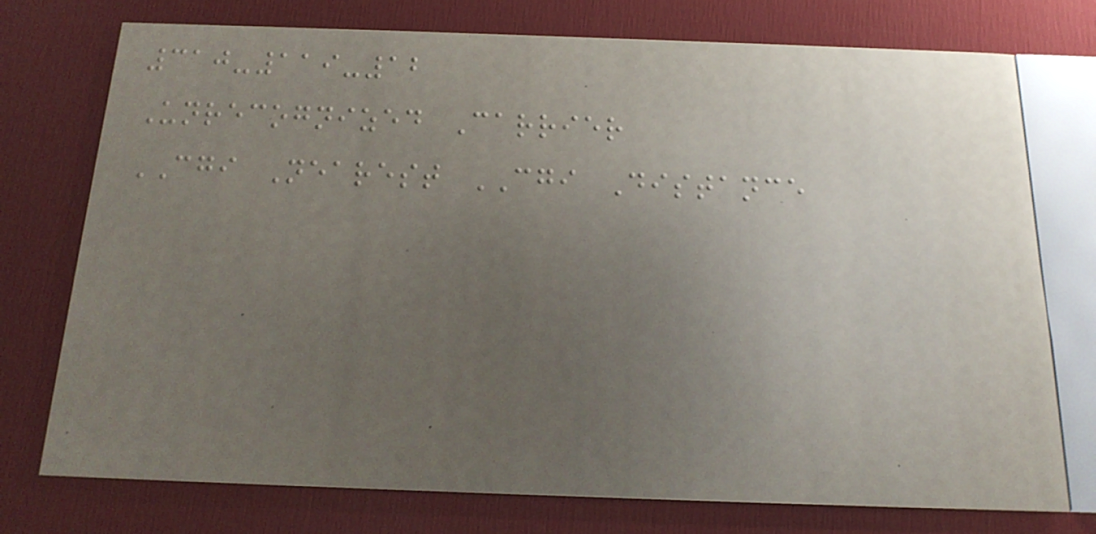310-119-12
Unrecognized Carrier
CGI Nearest CGI Distance
